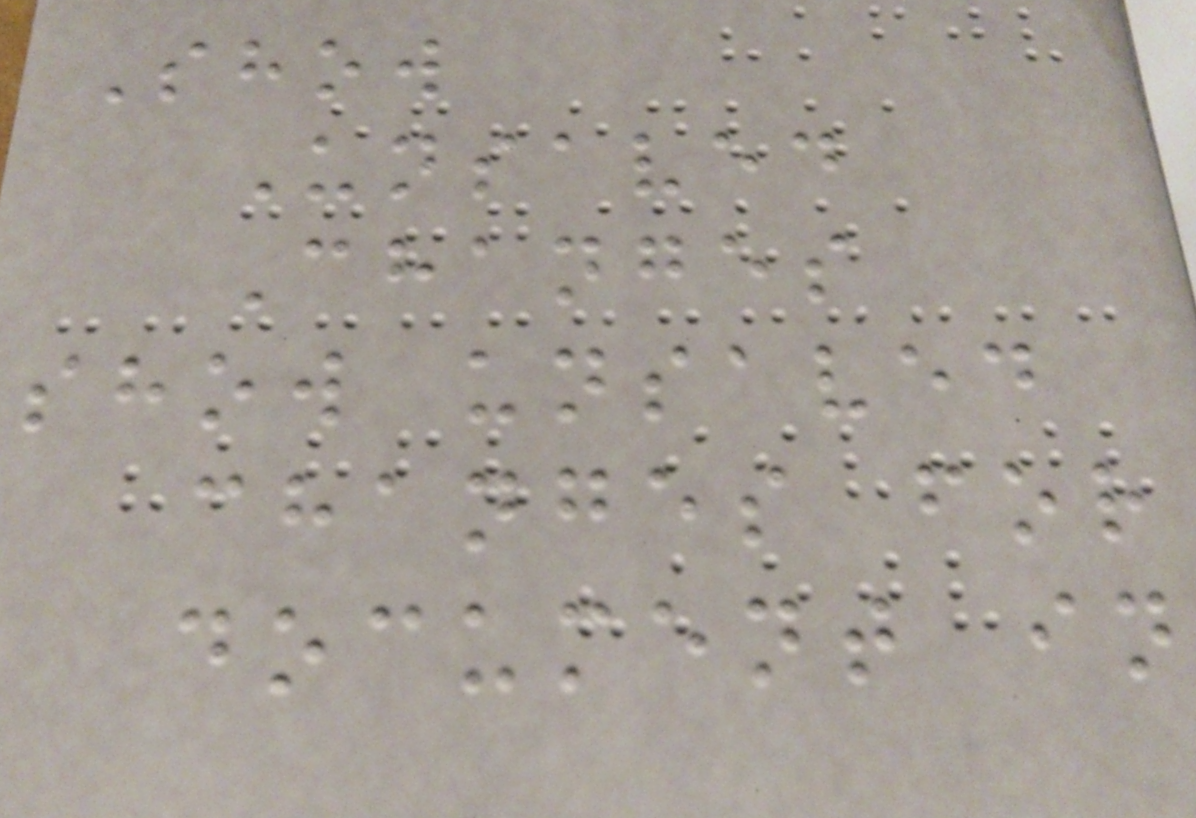Show
Unsaved
Changes
show unsaved
changes for
document in
